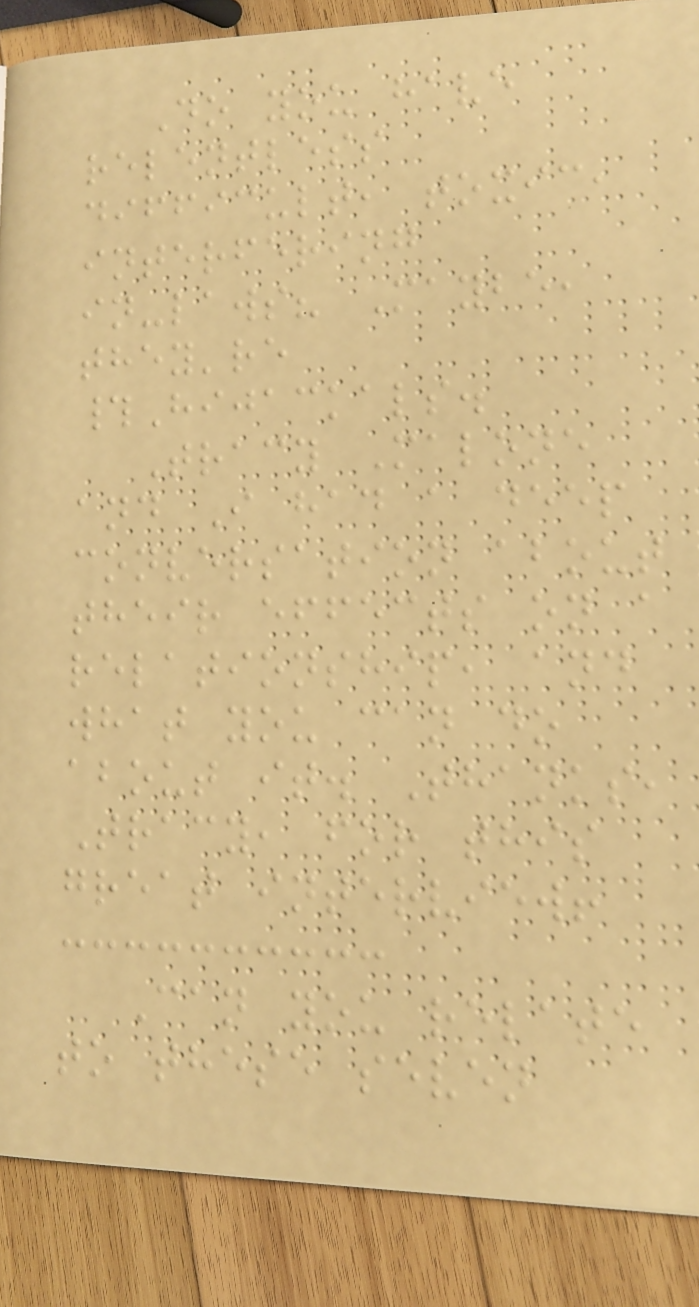Do you have
relentless
difficult, toxic,
interfering
in-laws? Maybe,
they're
#Hijackals.
Tracy Malone
and I had a deep
conversation about
their effects on a
relationship, and
what you can do
about it. Thanks,
Tracy, for this
great interview!
Can you relate
to these seven
